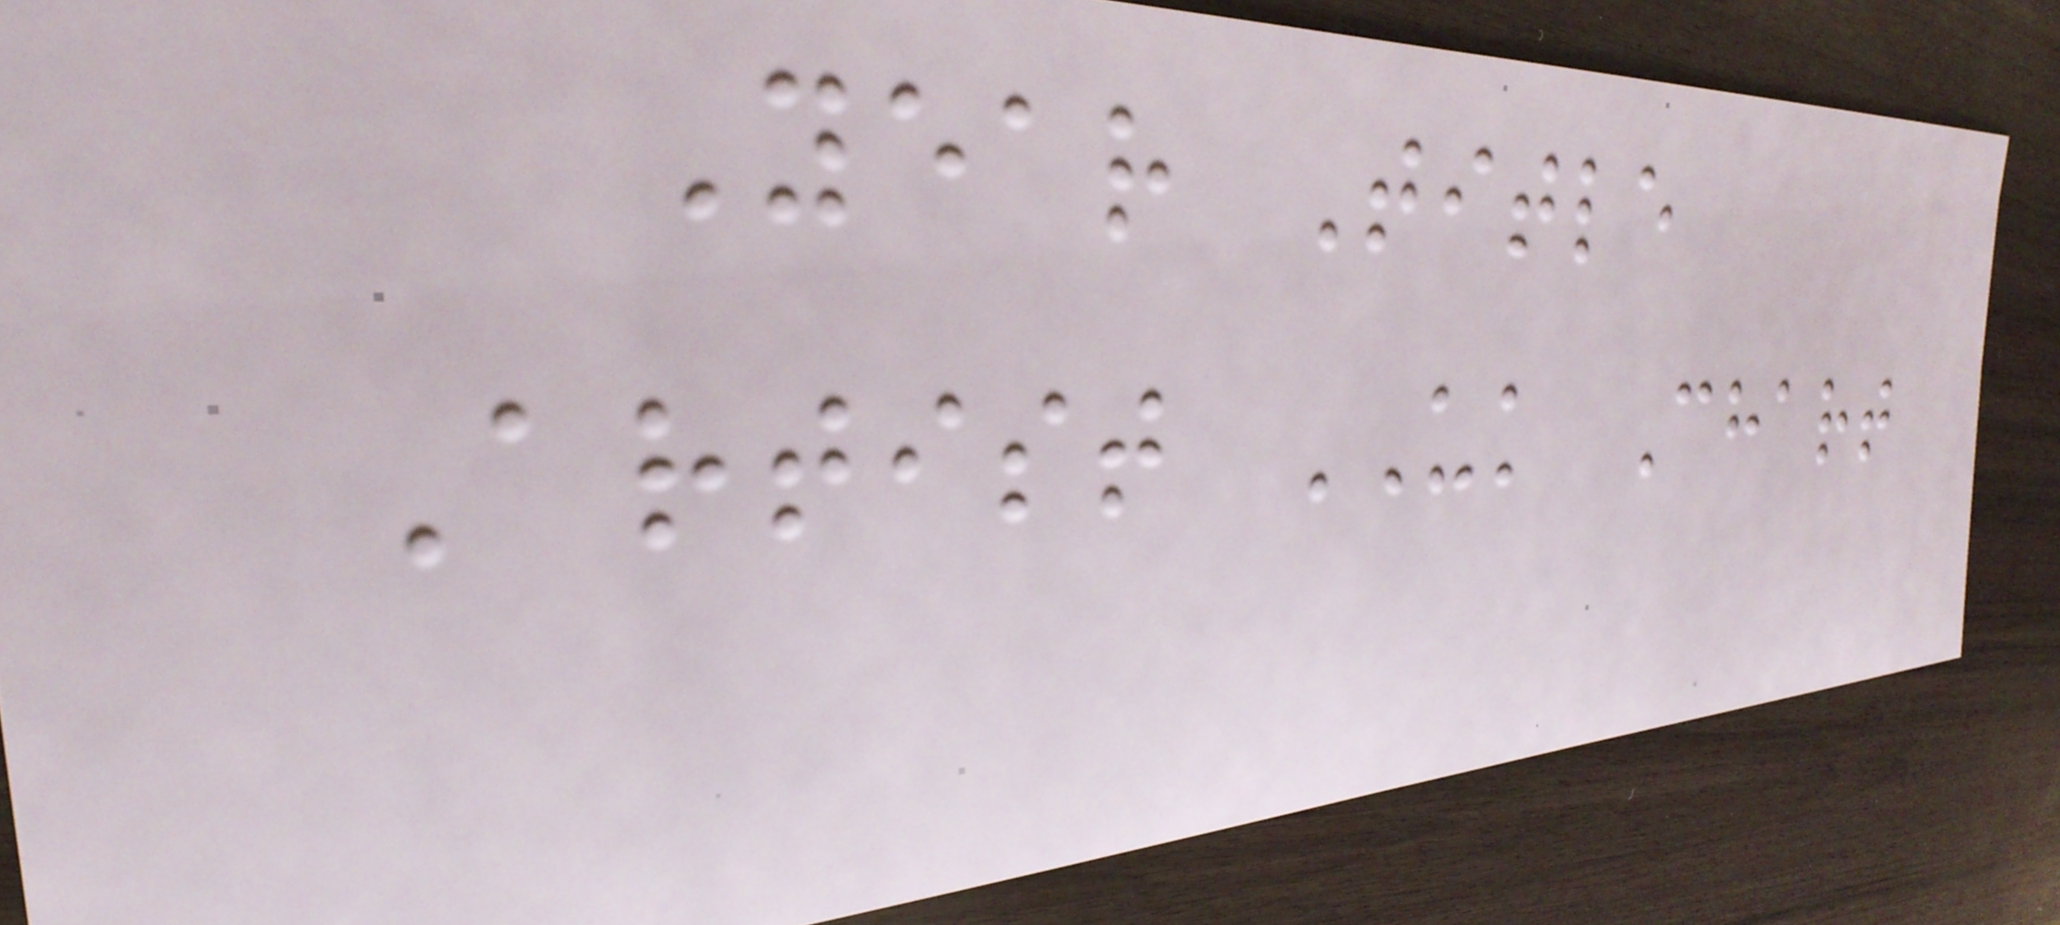Year Title
Artist UK Chart
